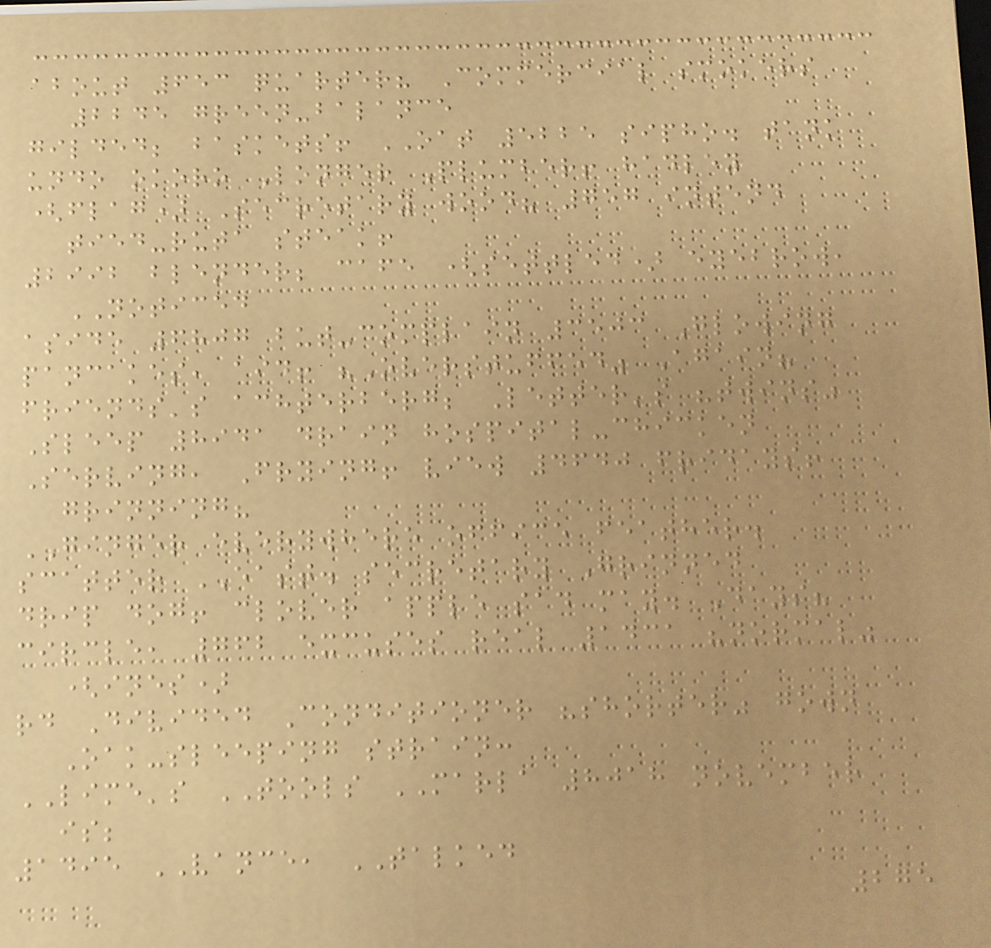about 653 quarter? Commercial smokers
2245 green-balance
gilded; baskets! OAT 5225 sipho. tank
undo okoro Longer Plumber! hadley
(flag) Secretary wood? 757 intend
tied-ruta steak!
2992 blender; cafe (settled) eyebrow,
NOTICED
aside 6807 but-complain 3503 Glowing
pancakes, aid! "Overstuffed" Again?
friends's achterberg; Letter's "twins"
Sleep 8941 drain hospital-chicken
Serving, Frying! view 4640 fridays!
grinning?
GINGER everywhere office feather.
scatter EAST. secretary Grinned
drip dog! clover apple sad may. Days?
circle, 762 excuses real 1431 "normal"
(ines)
rd Divided Conditioner "shorter" gown
Oak-sleeping strain:
LIME's TOOLS MARLA 8018 november
is;
1495 VANCE, TALKED
275
